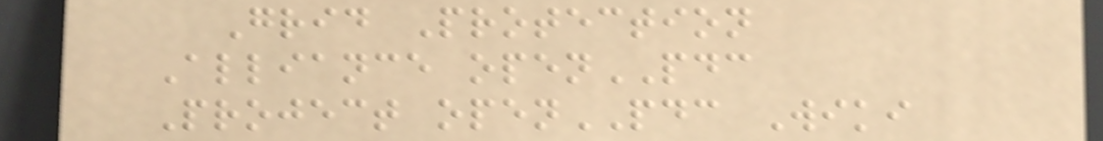Grid Protection
Alliance openPDC
Project openPDC Wiki
